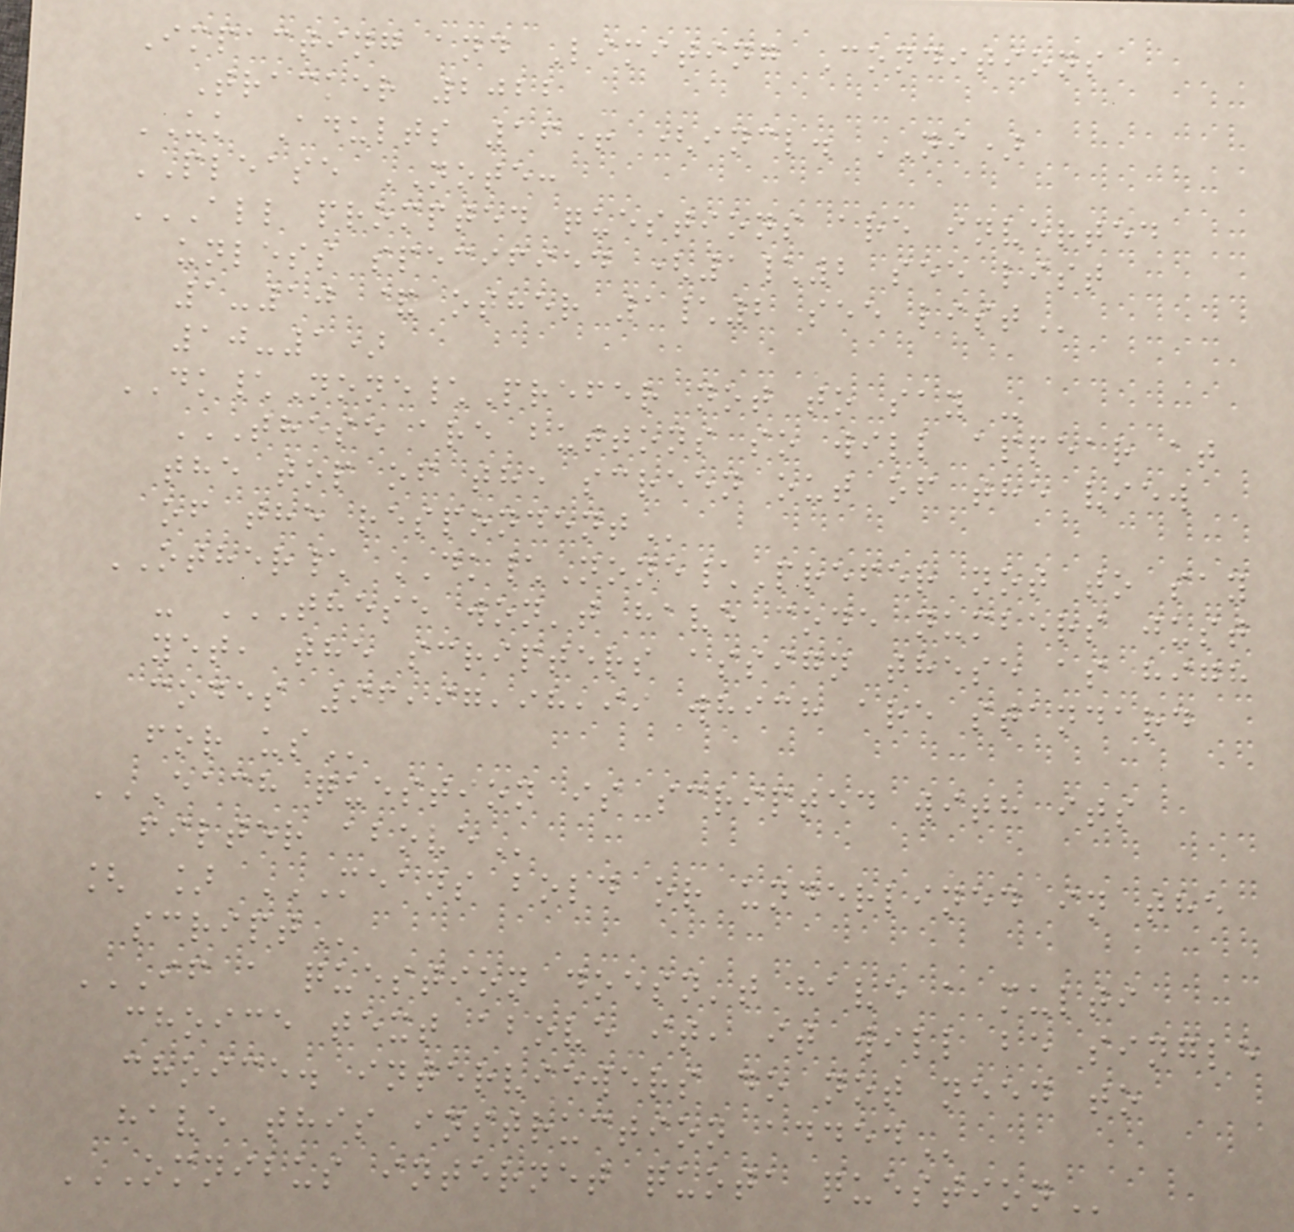Impacting and Limiting Conditions
Tracker 2022
UK Adults 16+ (incl. NI)
PLEASE NOTE:
ALL PROMPTED QUESTIONS ARE INVERTED
UNLESS SPECIFIED (1\2 SEE LIST
1-10 & OTHER 1\2 SEE LIST
10-1)
DK\None\Prefer not to say -
THESE ARE BUTTONS SO WILL APPEAR AT
THE TOP OF THE SCREEN OUT OF THE VIEW
OF THE RESPONDENT
OTHER\ DK\None\Prefer not to say
- THESE WON'T HAVE CODE NUMBERS JUST
YET, THE SCRIPTERS ASSIGN THESE AS HIGH
CODES 96,97,98,99 WHICH ARE STANDARD
FOR US
EACH QUESTION IS SCRIPTED WITH ITS
FILTER ABOVE
[ ] MEANS BOLD OR UNDERLINED IN THE
SCRIPT
IF A QUESTION DOESN'T HAVE A MULTI
CHOICE TEXT ABOVE IT, IT WILL BE SINGLE
CHOICE. INTERVIEWERS DO NOT NEED TO
HAVE THIS INSTRUCTION ADDED
OMNIBUS INTERNET QUOTA QUESTION
